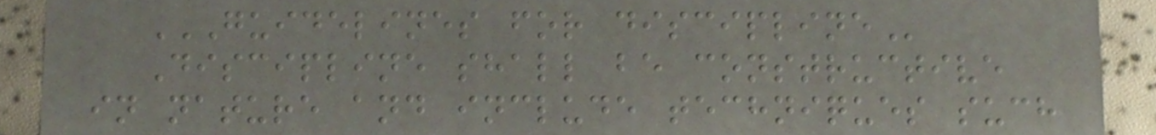GUIDELINES FOR DISCIPLINE
Discipline shall be constructive
in nature and include techniques such
